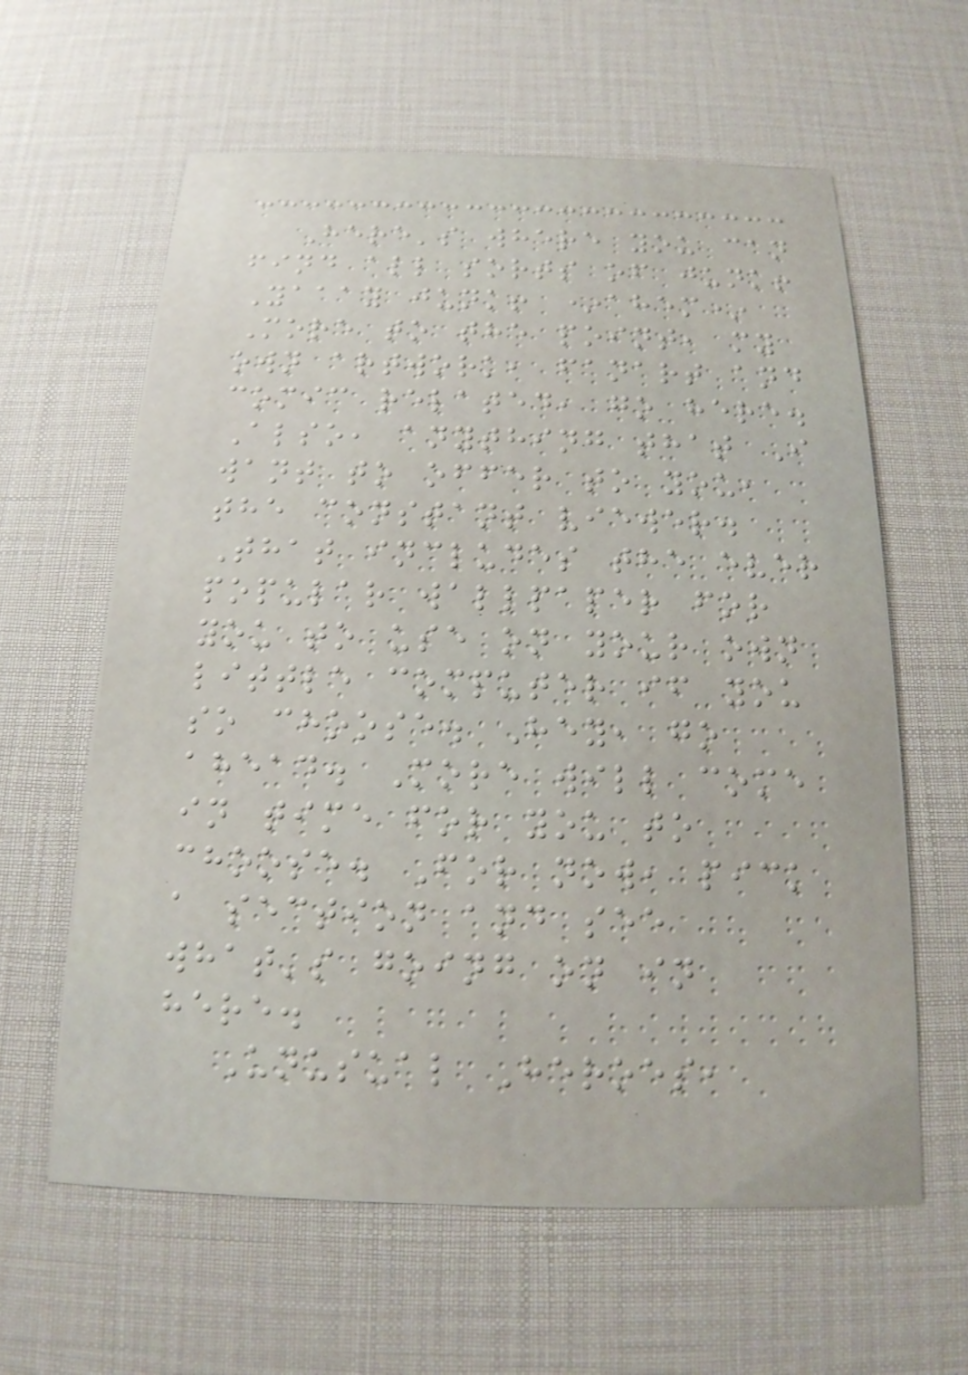Here's where you can
find all sorts of junk!
Yaaay junk! *ahem*
More to the point, my
own artwork, fanart and
comic related, go here.
Also, anything that I
want to offer to you,
the constant viewer.
That includes the ever
popular wallpaper for
you to use on your own
little computer if you
so choose. Hey, go
ahead. More will come
in time for you to
choose. For now, pick
a section and see
what's going on in
here.
Unusual Heroes,
